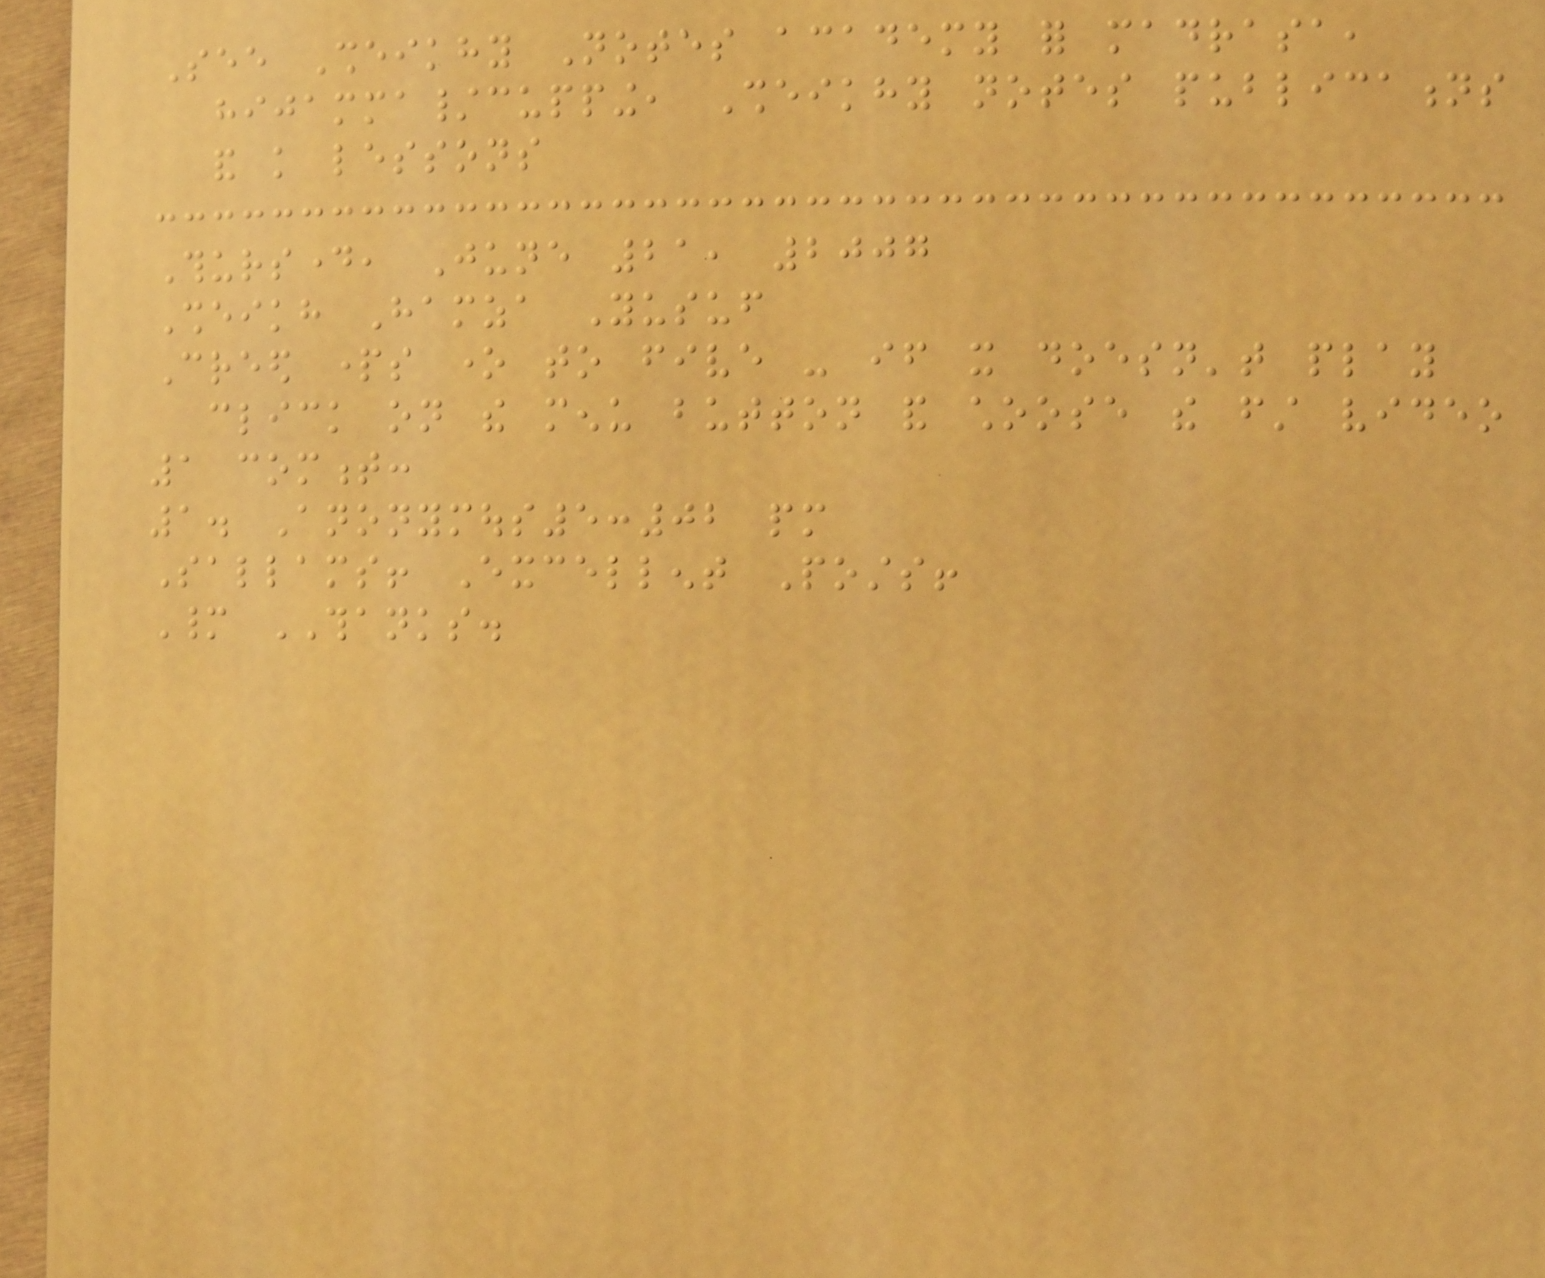See Sheikhy Notes academy for madrasa,
hijamma/cupping, Sheikhy notes publications
and knowledge lessons
Thursday, June 21, 2007
Sheikh Hamza Yusuf
Creed parts one to five - if it doesn't play
click on the menu button and choose the first video
1 comment:
1. Anonymous5:02 pm
Sallams! Excellent Posts!
Many THANKS.
